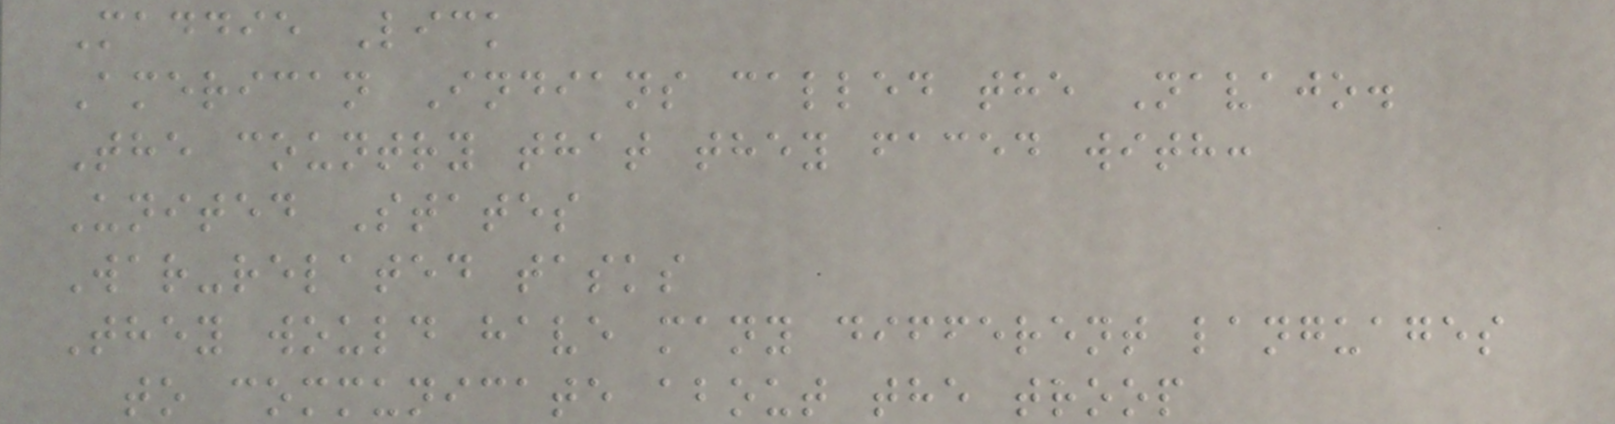Maddie Lick
American Indians called the Navajo.
The country that they faced with:
United States
War-related tasks
They would have many different languages
to communicate about the troop
